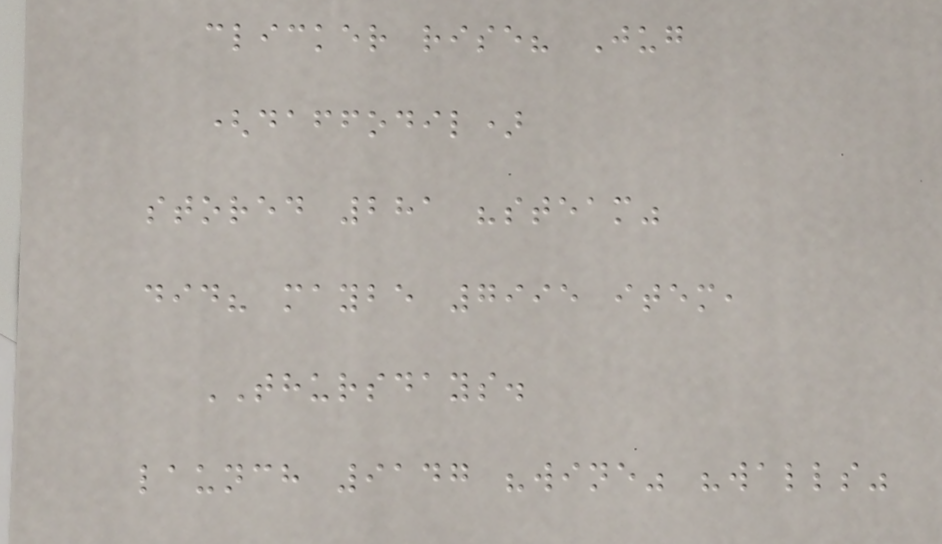clicker rise? Jug
(daffodil)
stored 281 "steam"
did? maybe 7995 item,
THURSDAYS.
launch 9147 "wine" "walls"
